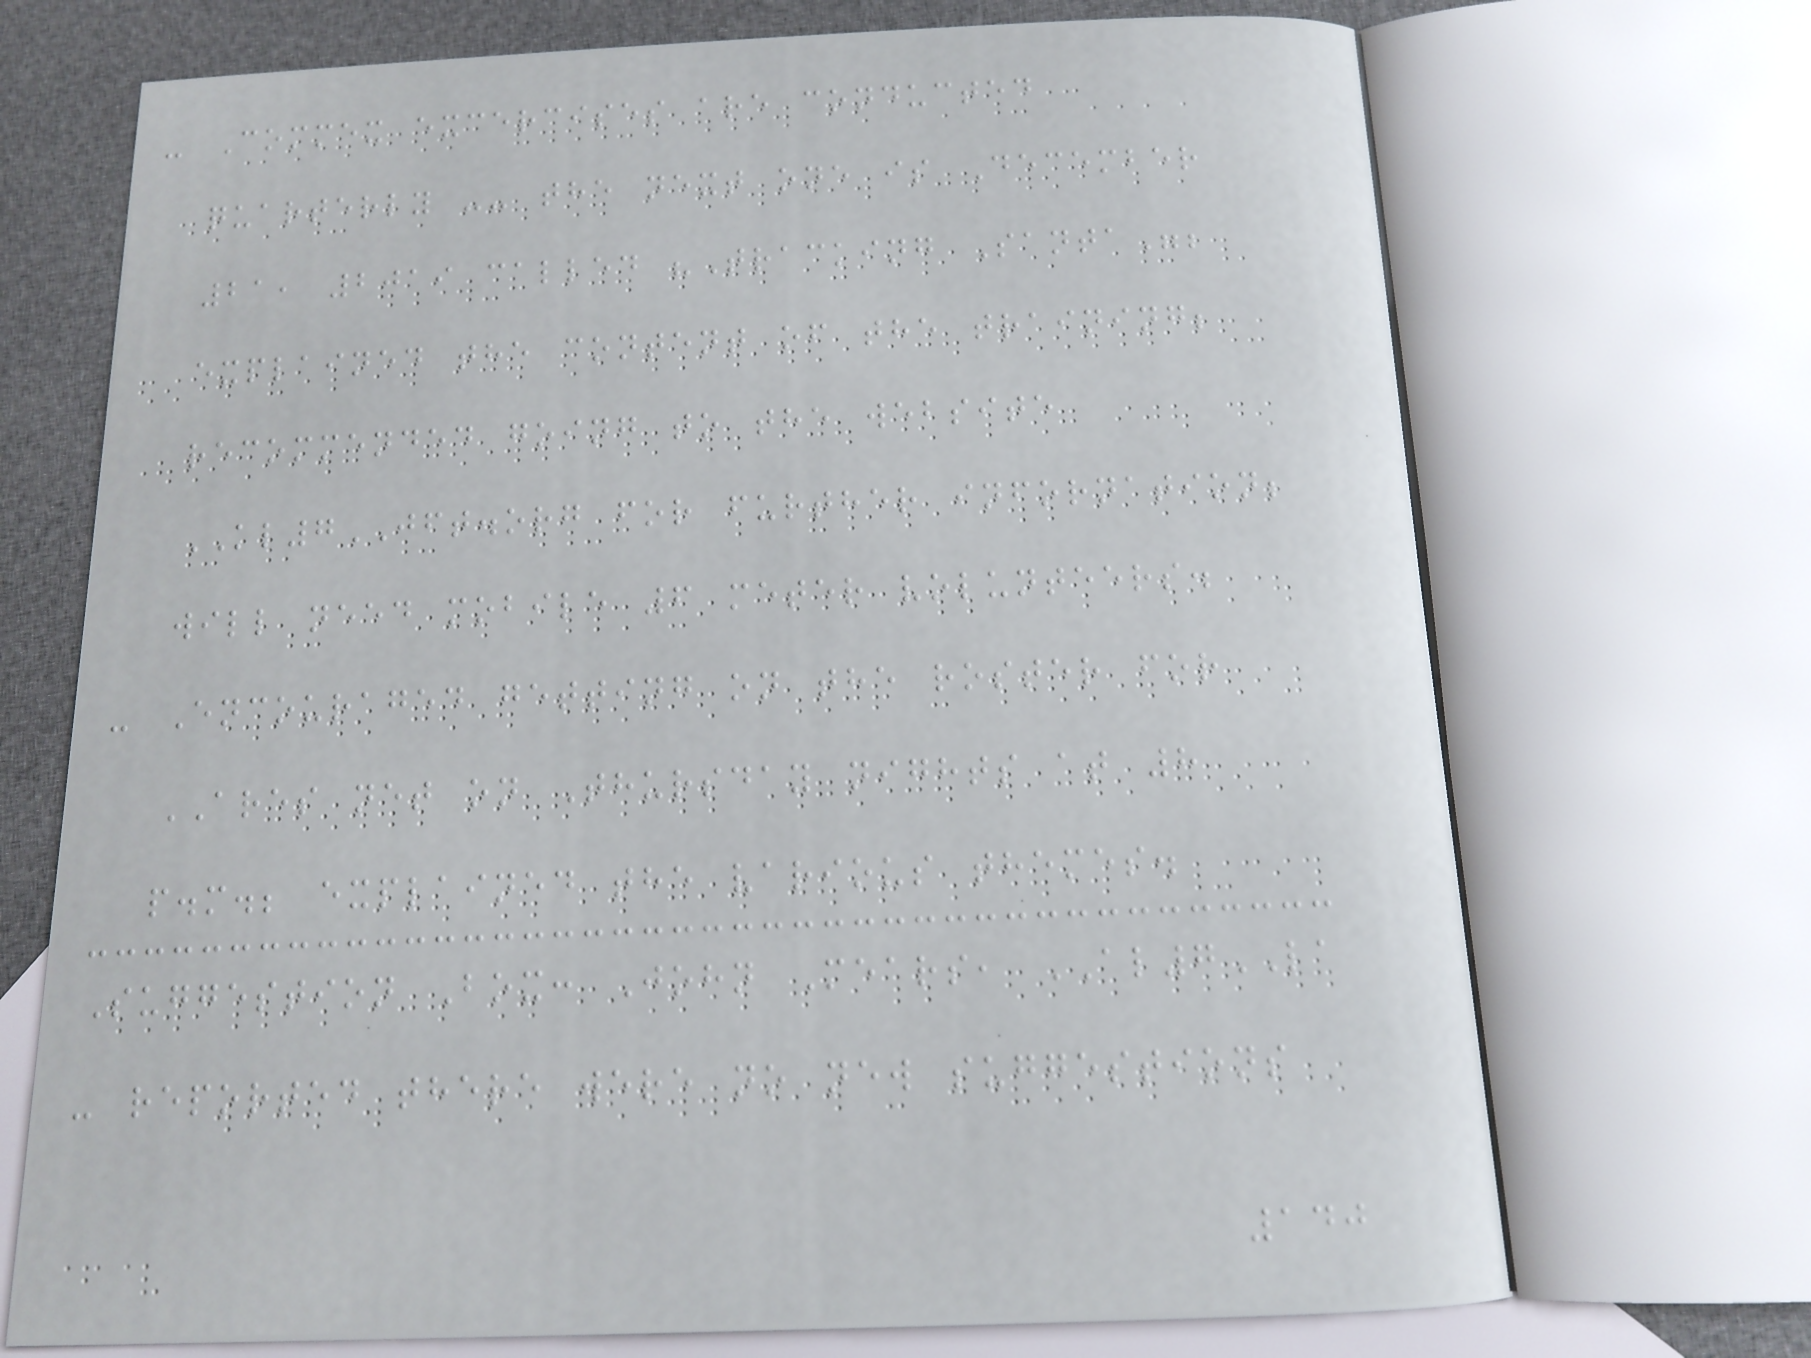- Commex excercises are conducted
quarterly -- the next one is December
21, 2019 called "Tracking Santa";
explained the content of the training;
recommended going to the website
KL7JFT.org for further infornation;
will need mobile 6 meter volunteers.
- Encouraged getting on the roster for
ARES net on Thursday nights at 8
p.m.; explained the various themes.
Suggestion Box: John Mears, AL7LA
- reported there were no new suggestions
140
